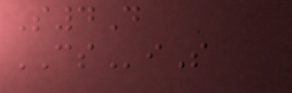S4D
CSiS
